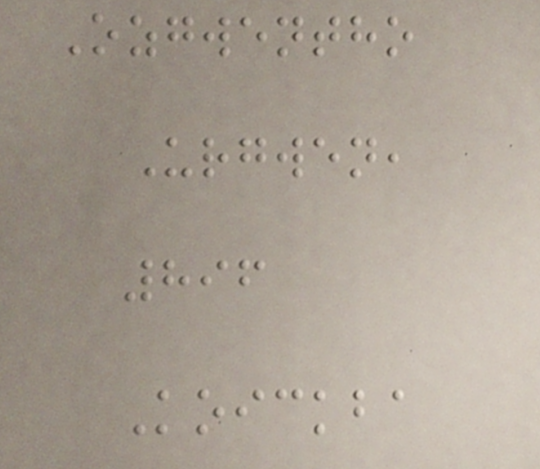Ozgwentho
Urgwen,
896
Koickba
